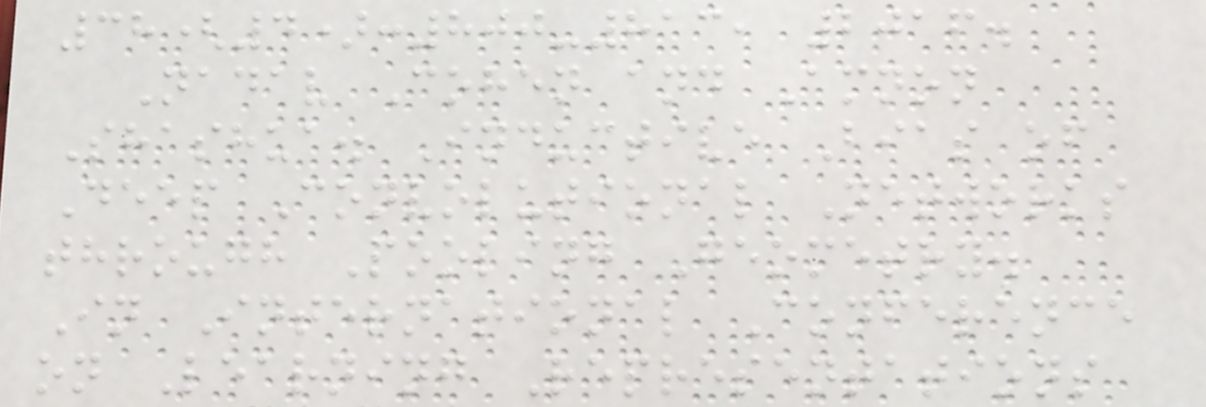38(4):800-813, 2016.
Nadav Cohen and Amnon
Shashua. Inductive Bias of
Deep Convolutional Networks
through Pooling Geometry.
In International Conference
on Learning Representations
